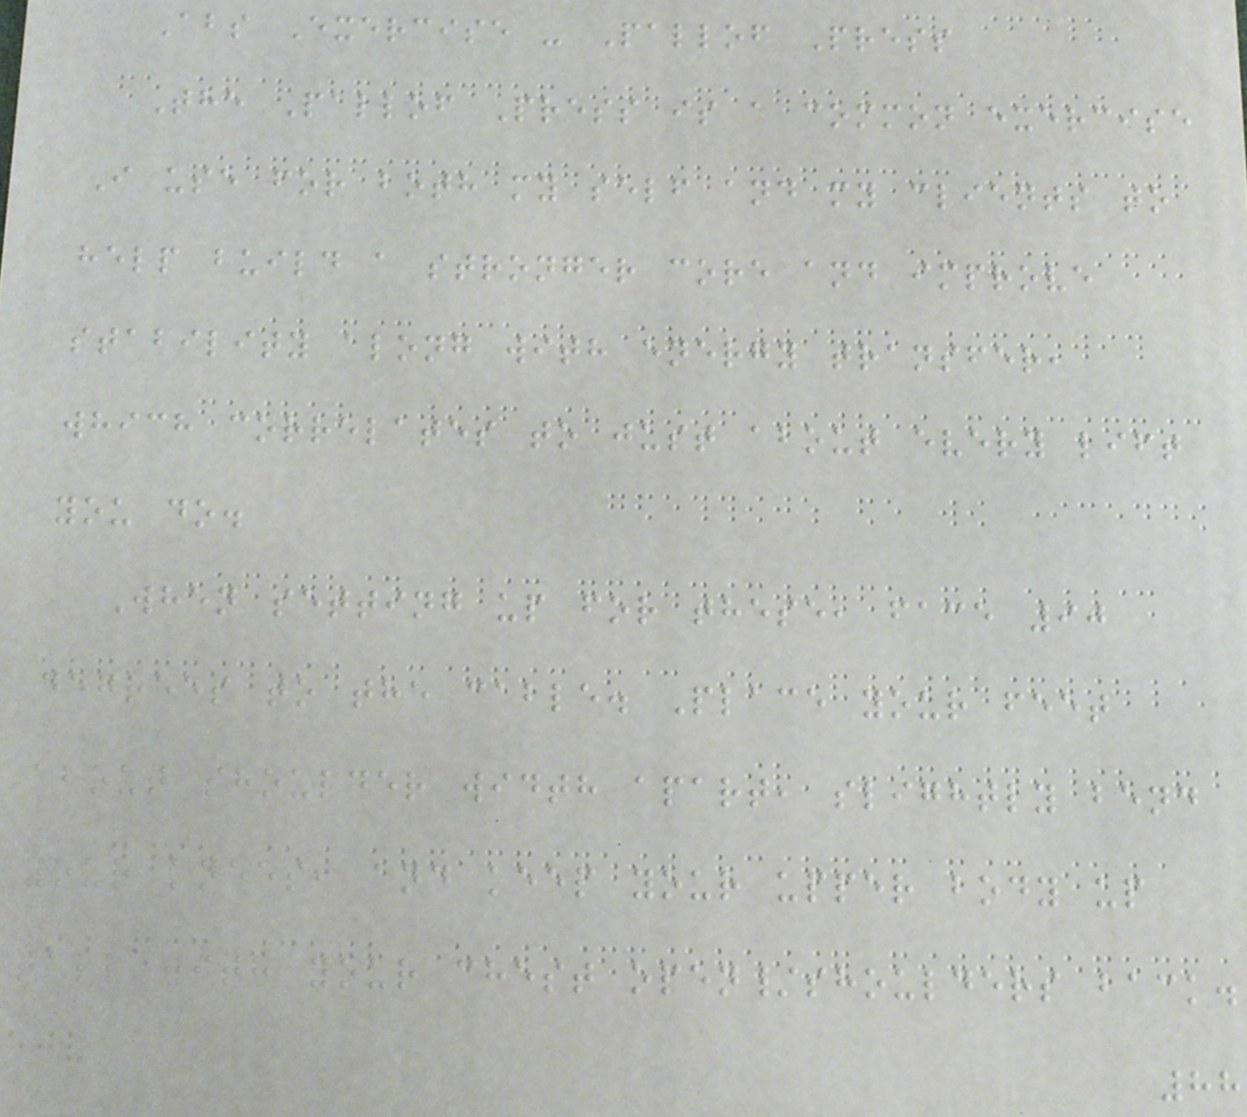Abs Exercise - Pallof Press
The Pallof Press is a common exercise
I use for both my self and my clients to
help build a stronger core and improve
stability along with energy transfer,
which correlates to just about every lift
you do.
When setting up for these, face 90
degrees to the cable. Place your feet
about shoulder width apart, slightly bend
your knees, and keep your upper body up
tall with your chest open/shoulders back.
88
